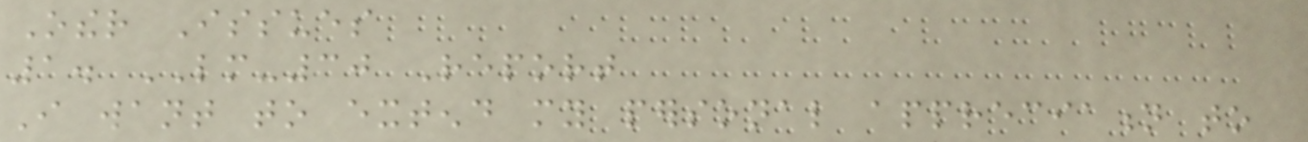Other Issues
1. LM-30 Report
I want to extend my personal appreciation to
